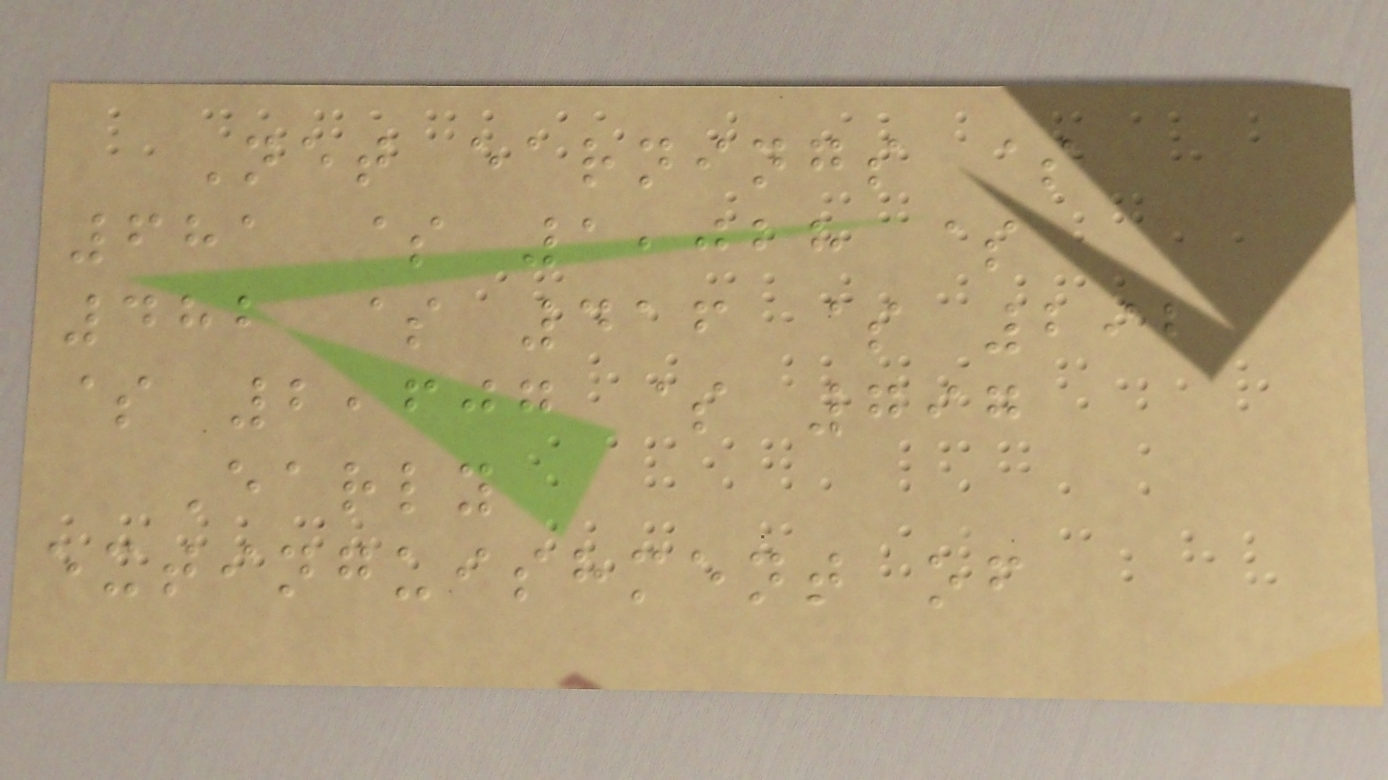Net earnings $
681 $ 1,028 $
482 $ 416 $ 292
$ 2,607 $ 797
Early
extinguishment of
